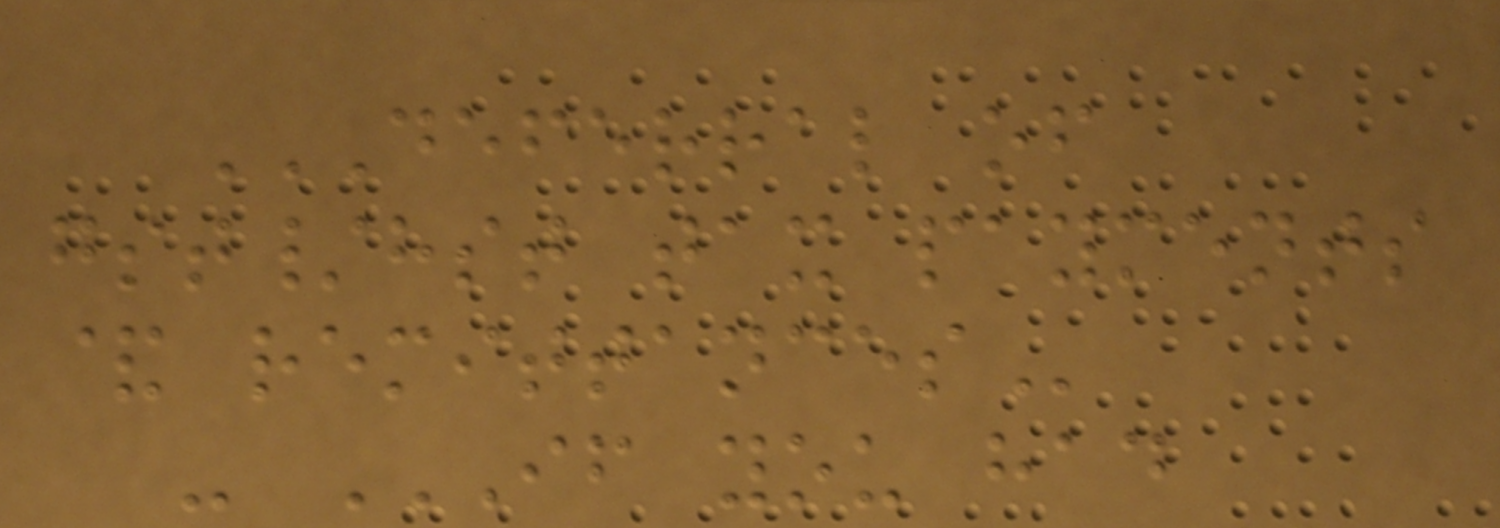DEFERRAL OF
GST/HST TAX PAYMENTS
& REMITTANCES
- IF YOU HAD
